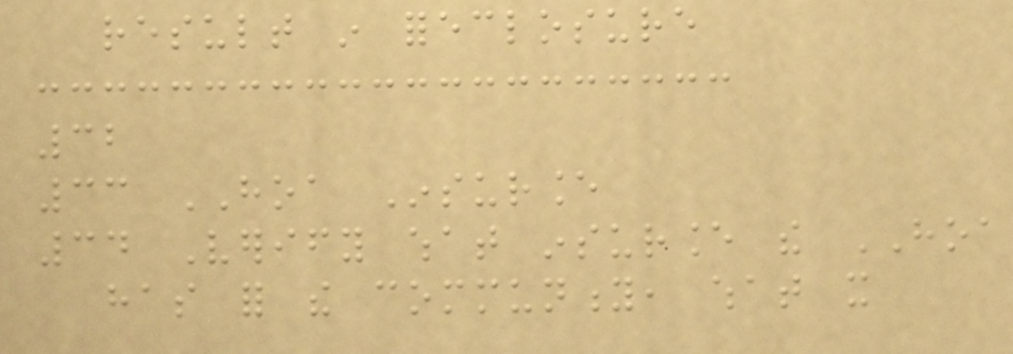result in foreclosure
32
33 HOA Insurance
34 Verify what insurance the HOA
has for the community, what it
